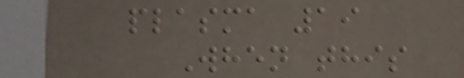plasma 19
When this
